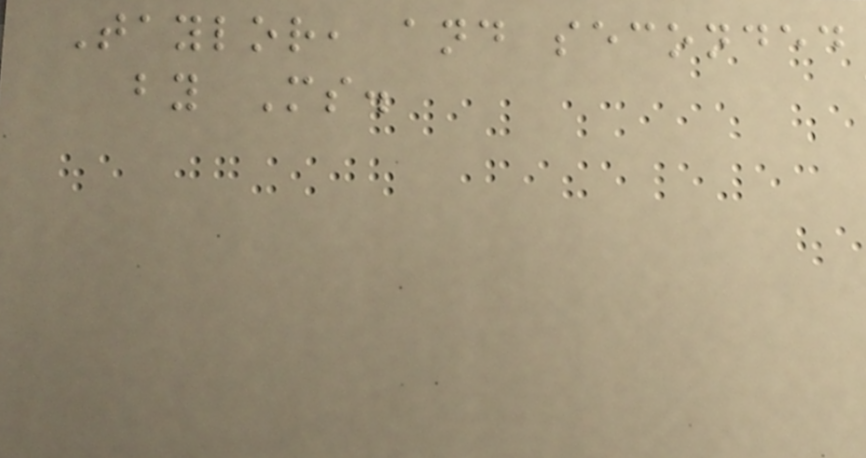Taylor, and seconded
by Ms.
